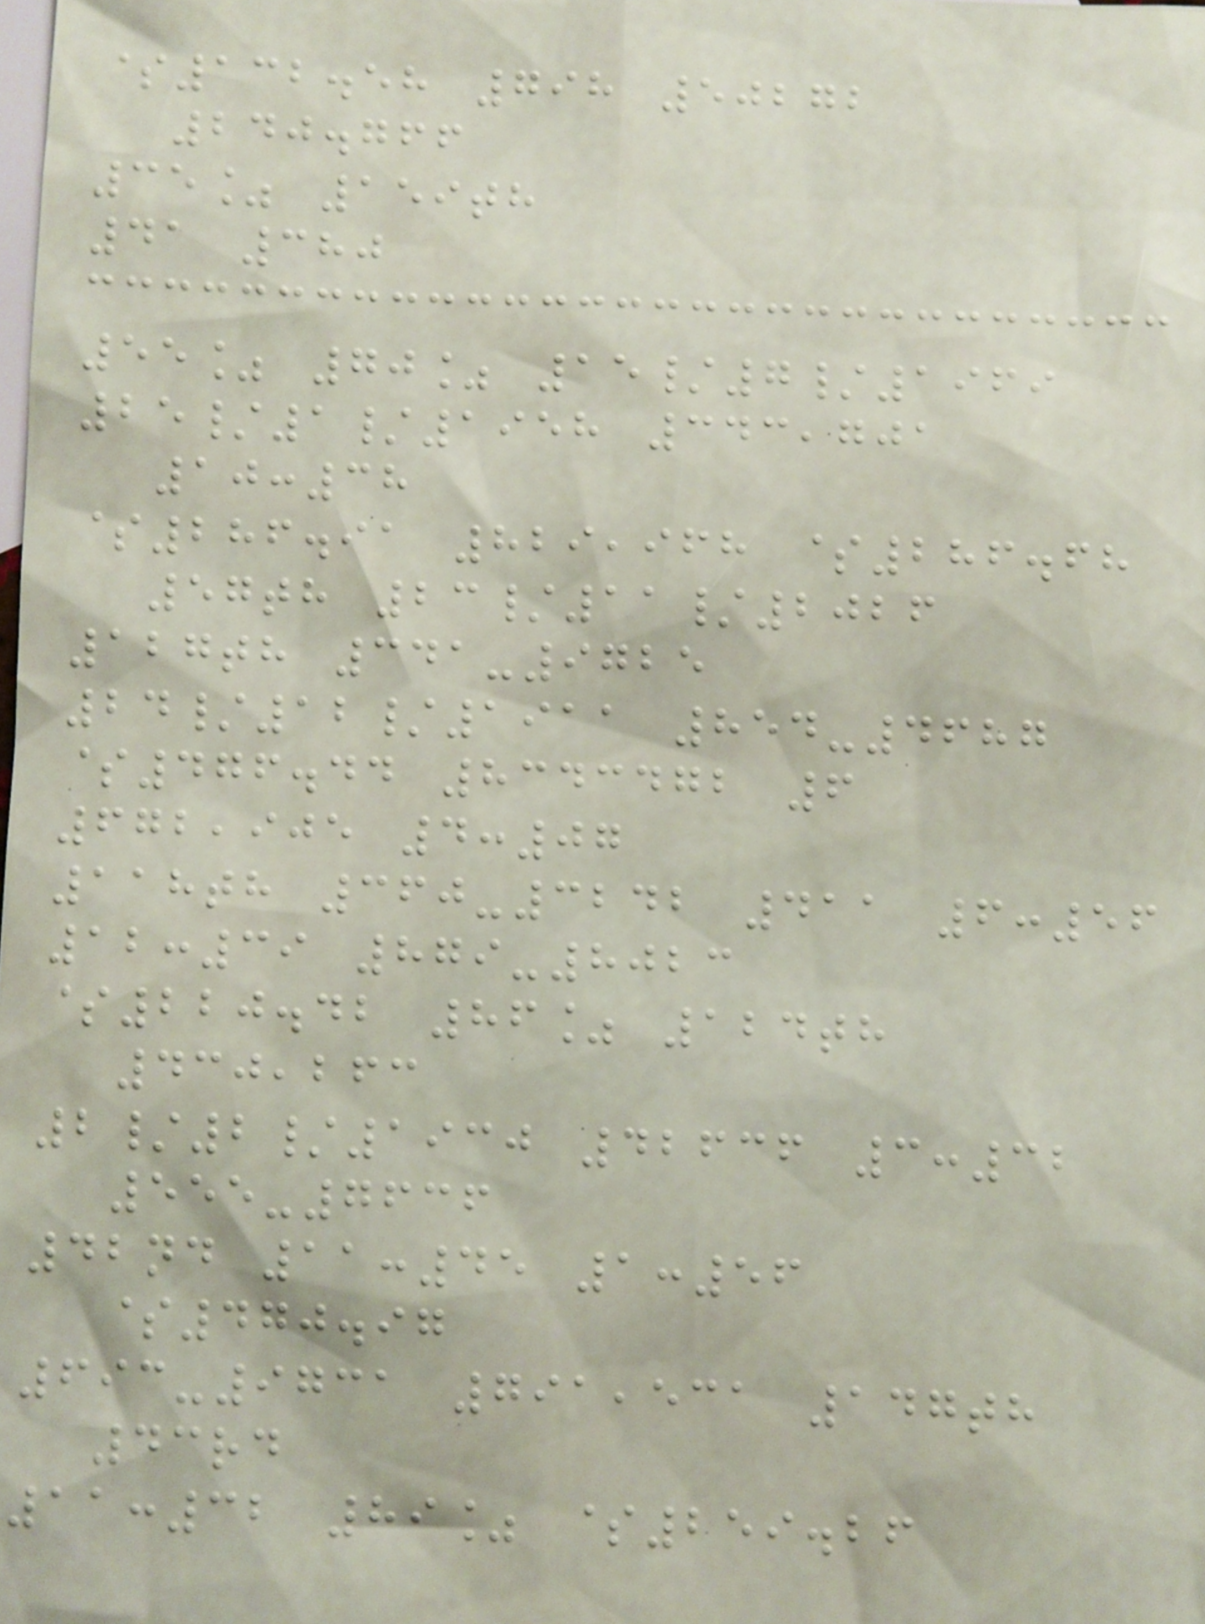$132.58 798 50272
240.766
35% 159th
41 380
55% 70% 15/7/1969
25/1/1958 343,701
10:38
$286.91 829,968 $286.68
57th 23/11/2026
127th 341-9725
24/12/1911 854-4687
$476.44 8343472 6
672,905 4:07
118th 360-3242 411 6:56
12:39 879-8023
$220.42 86% 124th
430,263
2/2/1930 42636 3:32
555-7636
42nd 11:45 1:56
$470.97
693-9731 791,531 147th
43rd
11:32 89% $259.26
